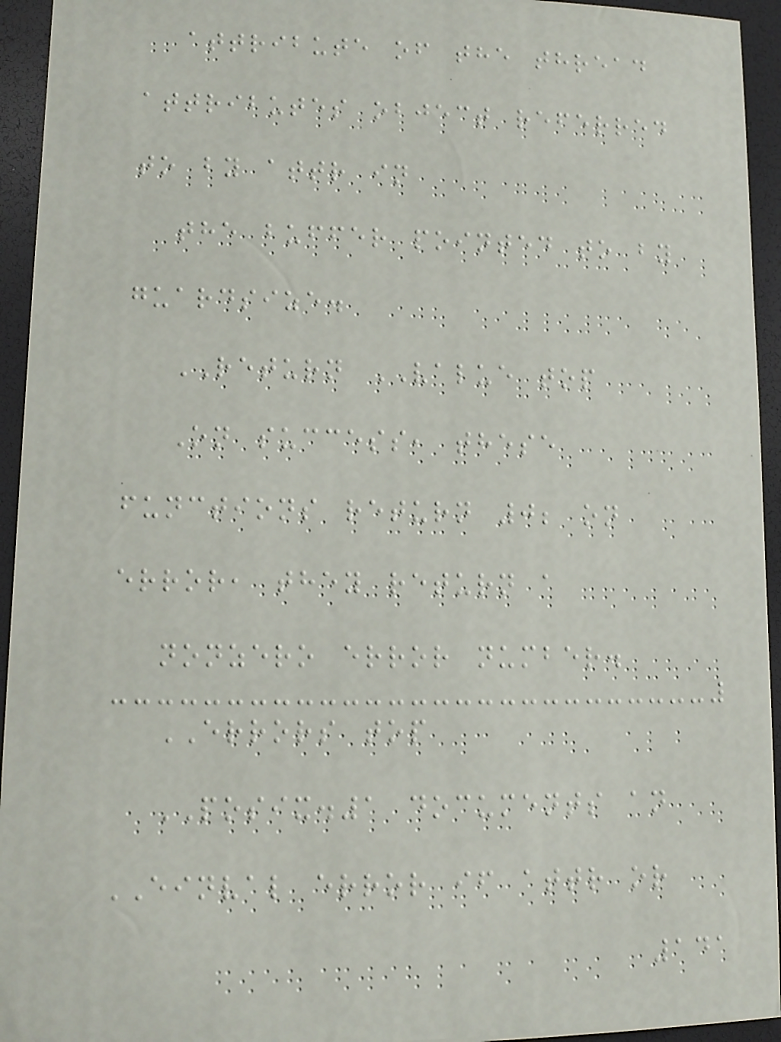attribute of the thread
attributes object referred
to by attr in
the buffer pointed to by
guardsize.
RETURN VALUE top
On success, these
functions return 0; on
error, they return a
nonzero error number.
ERRORS top
POSIX.1 documents an
EINVAL error if attr or
141
